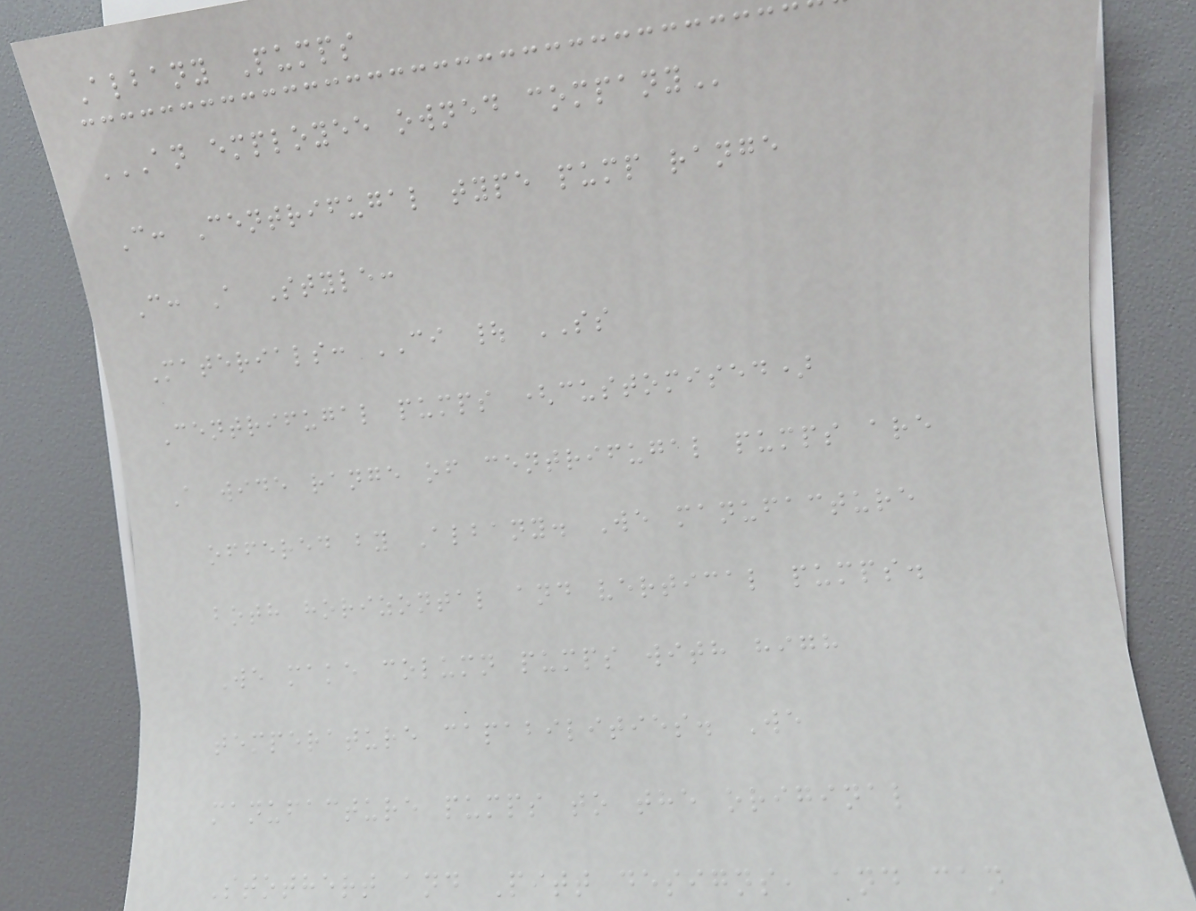Albany Pumps
AN EMPLOYEE OWNED COMPANY
C: Centrifugal type pump range
C: A Style:
Materials: CI | SS
Centrifugal pumps (customised)
A wide range of centrifugal pumps are
offered by Albany. We manufacture
both horizontal and vertical pumps.
We make column pumps with high
temperature capabilities. We
manufacture pumps to the original
Stothert and Pitt designs, and can
